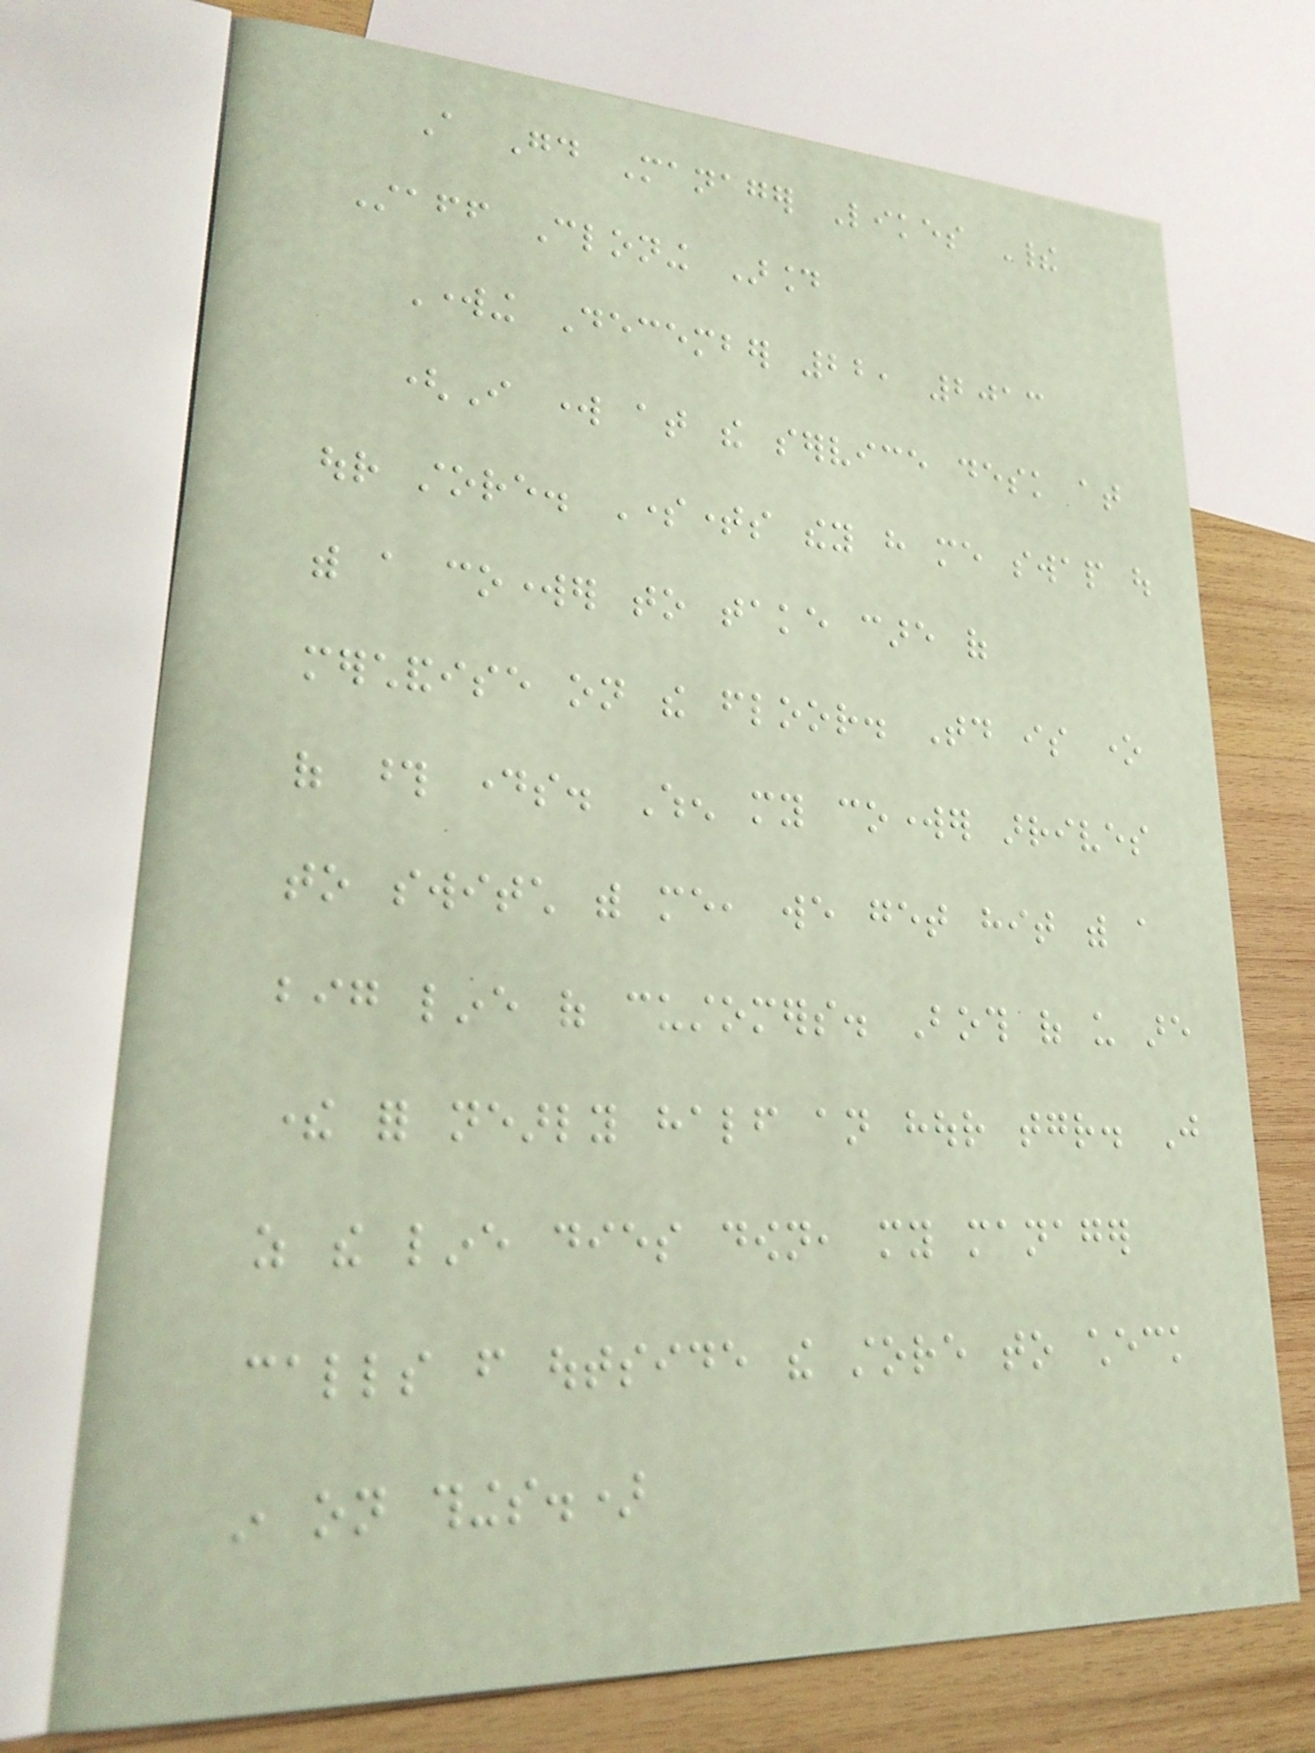A Good Manager Likes Their
Staff Cloning Around
Working December 22, 2013
(I work at the service desk at
our store. Sometimes they have me swap out
with a coworker to take care of
merchandise on the floor. Today is one
of those days. When my coworker arrives
to switch with me, we get hit with a
big line of customers. Both of us are
there for nearly half an hour together. Just
as the line dies down, my manager
calls from outside the store to check
in on things.)
